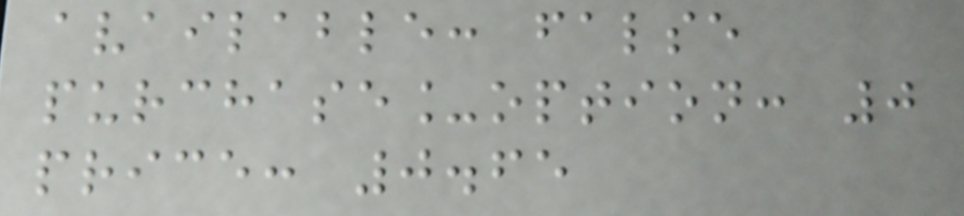available: false
purchase_option: 0
price: 0.65
